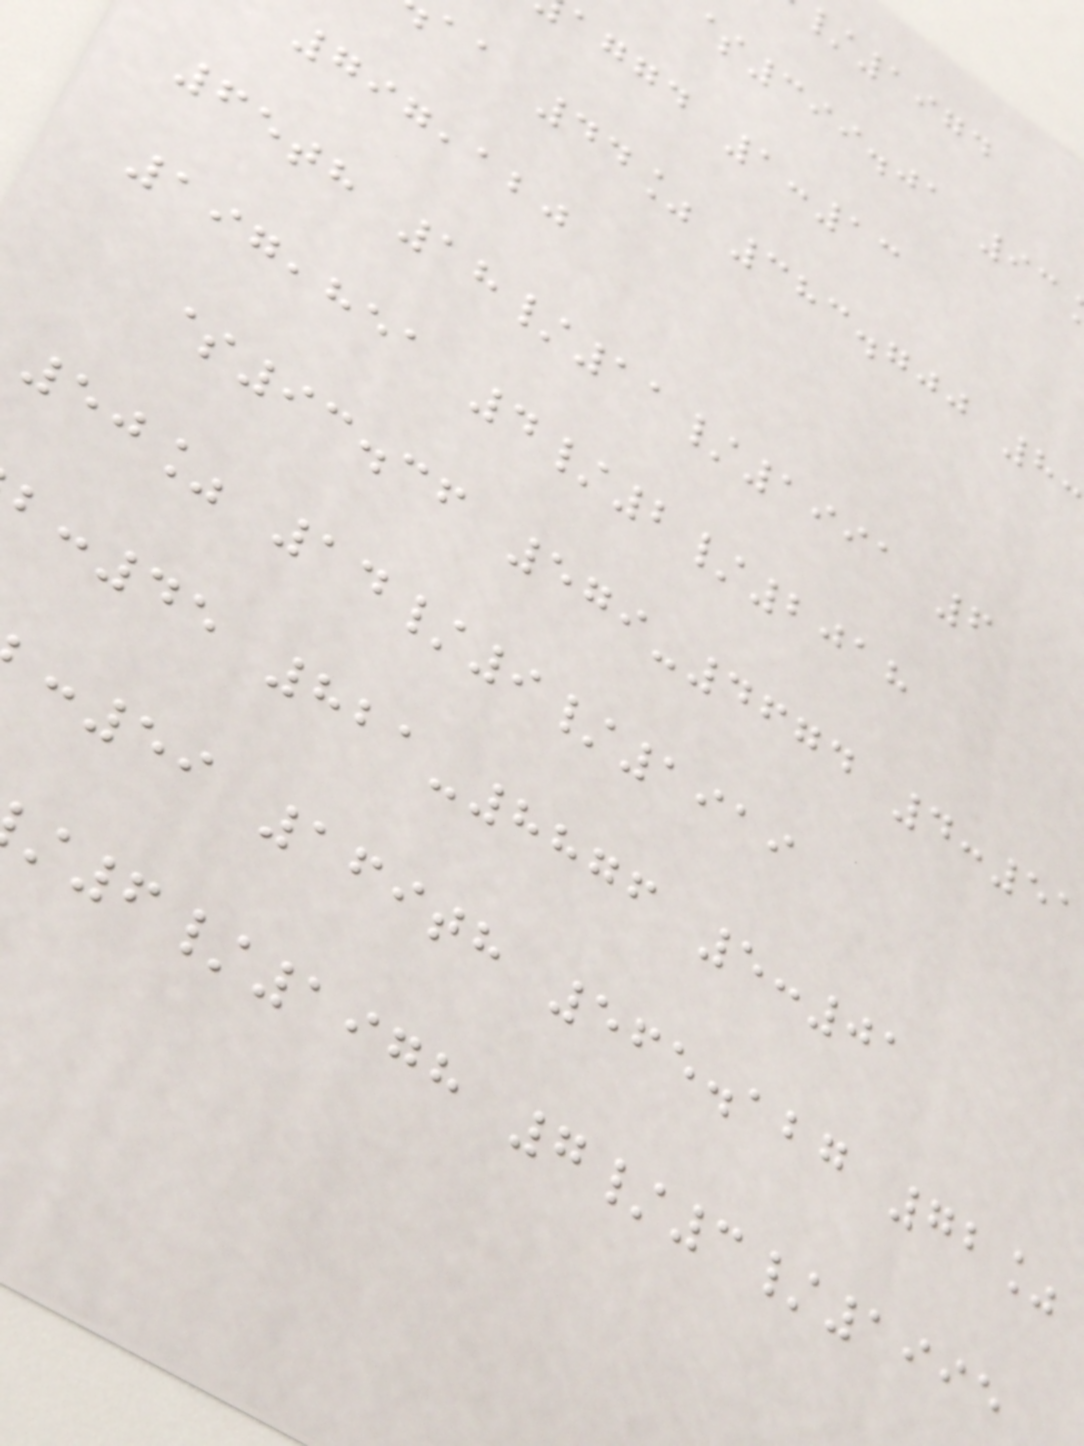$399.01 93
aggd 1:13
aa 44% 383.700 8
797,120
65th 18/11/1991 6
197,851 4/2/2018
$93.36 579-4674 4:51
50% 14/9/1919
:45 821-8876 5:01
:59 169th 565.127 72%
6/1978 7/3/1995
